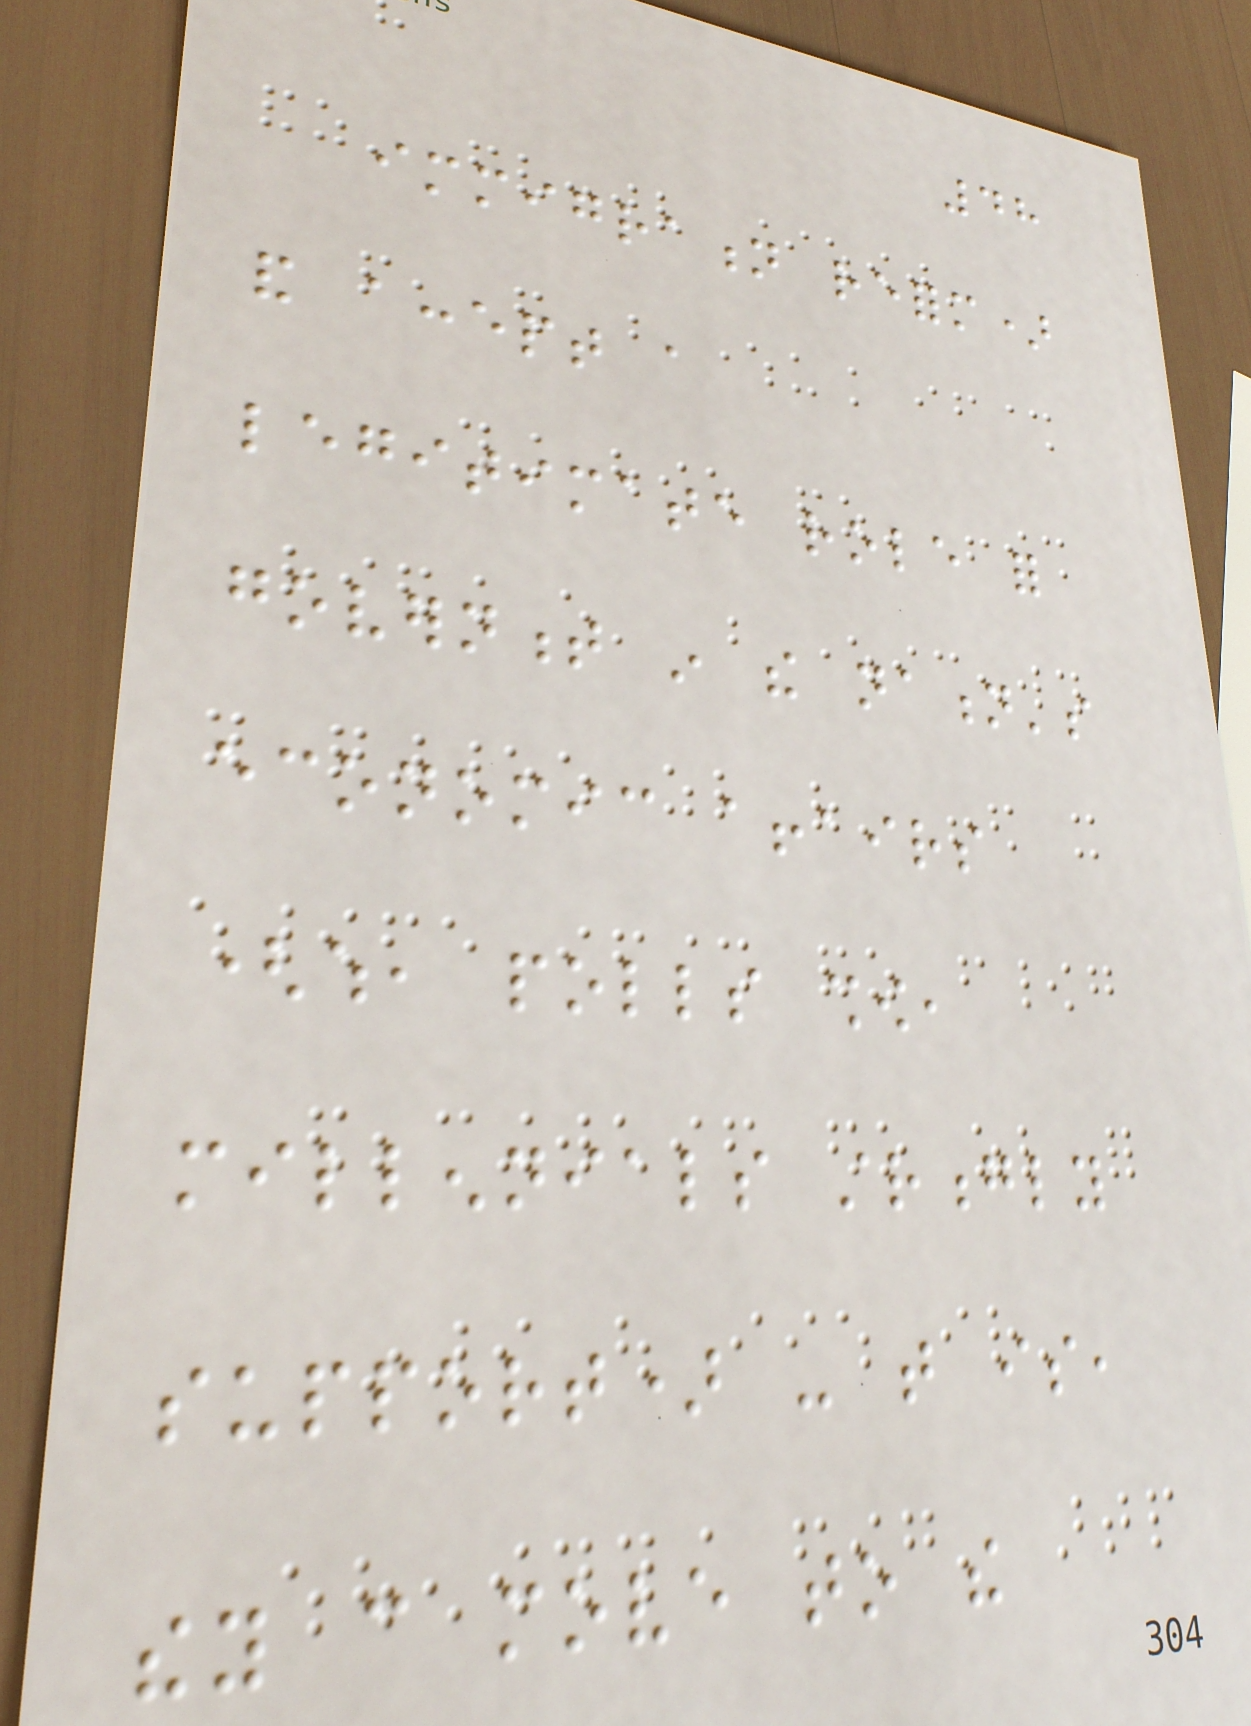48
immigration reform)
and accept a
legitimate role for
government in the nation's
economic affairs
(which, polls show,
millennials strongly
support) - that is,
they can move to the
